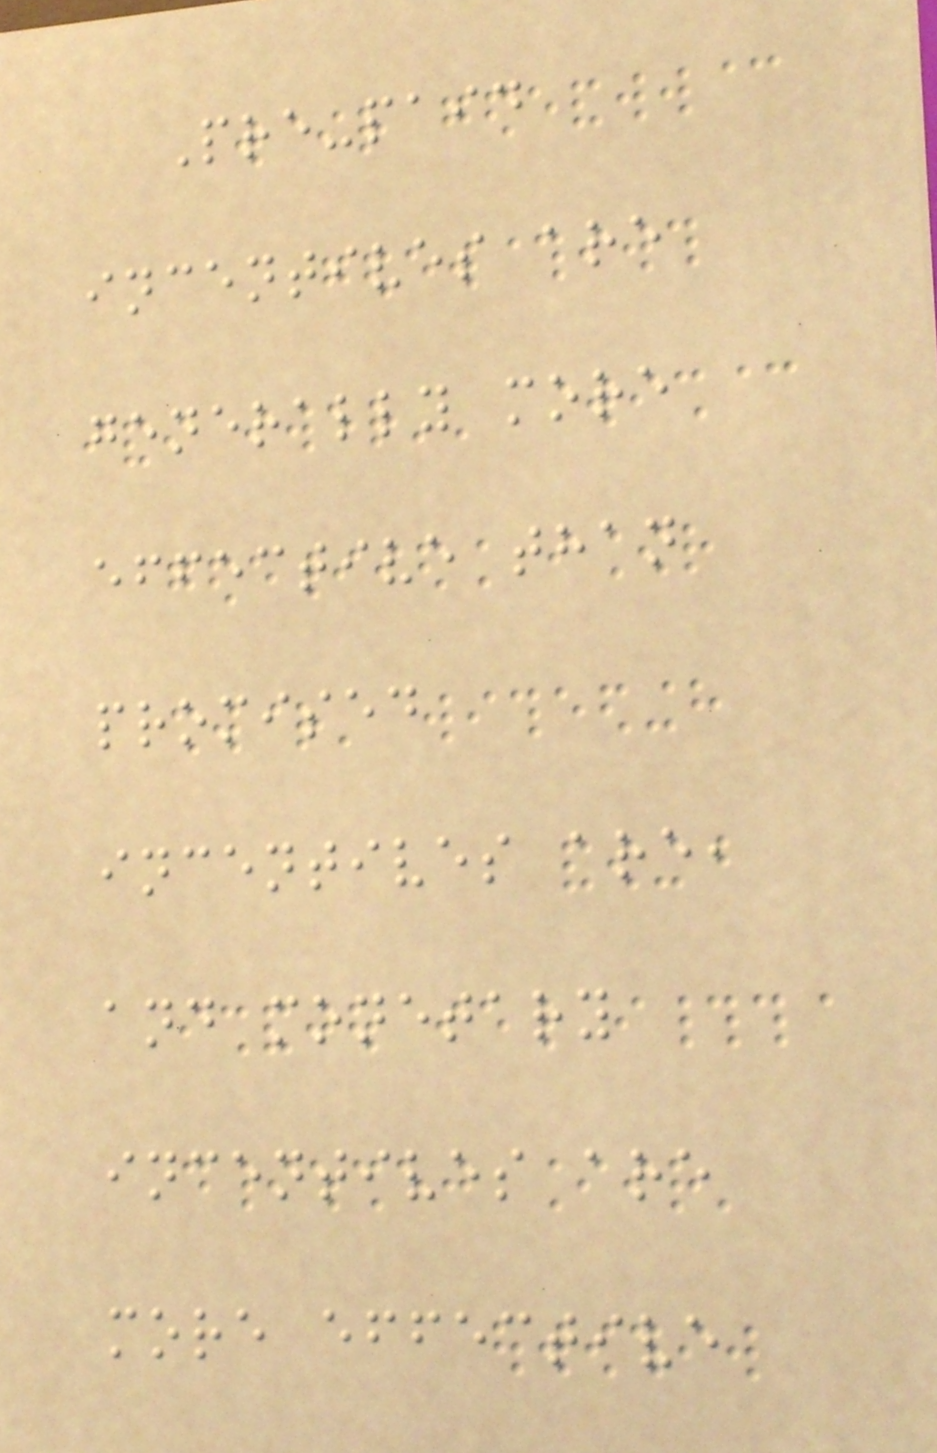Pre-paid
incentives are
generally more
effective than
promised
incentives are,
and monetary
incentives are
more effective
